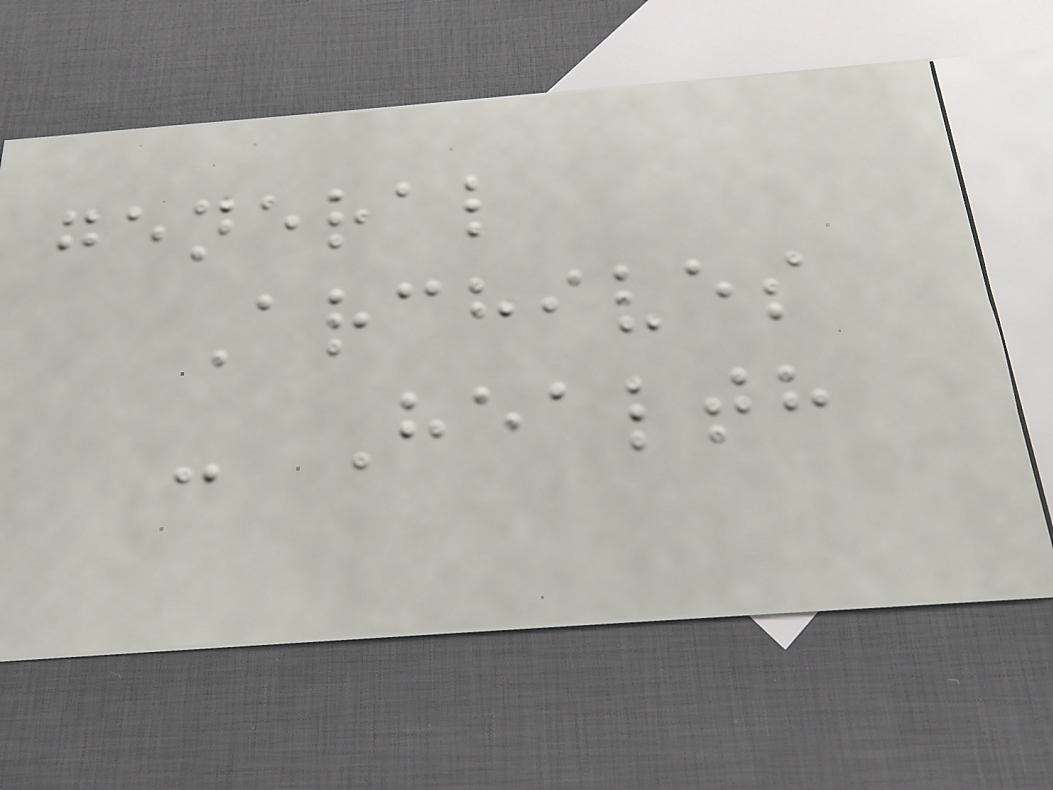general
Archives
- Health
